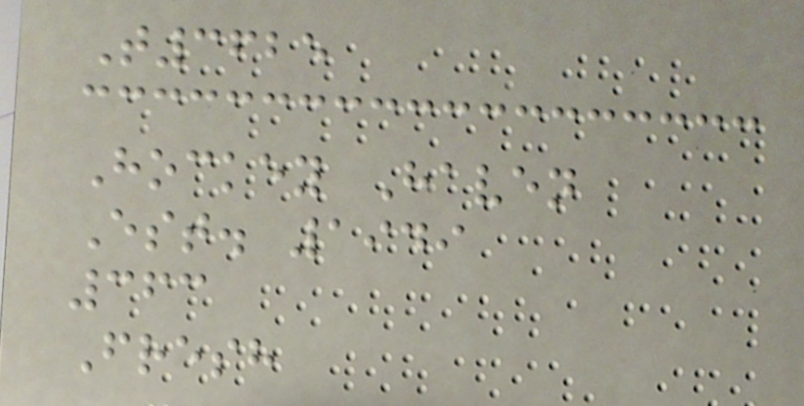T3625
Hockey Haven
Est. 1949
363
Fresh
